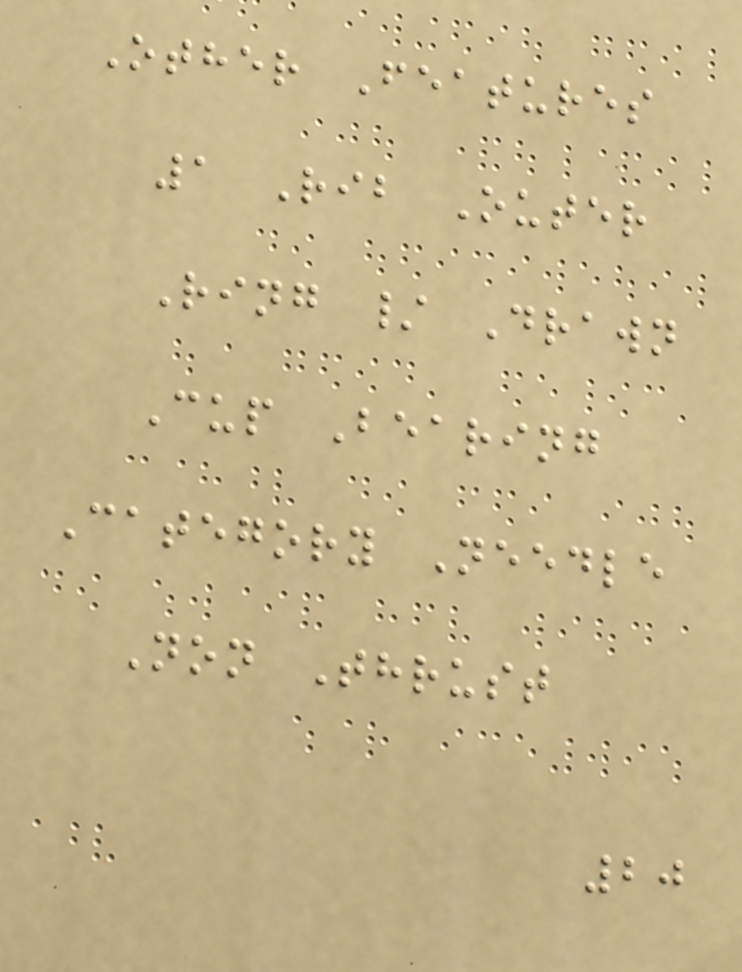Other Features
1 Rib Outer
Ring / Drawn
Cup Bearing
Category Needle
Non Thrust
20
